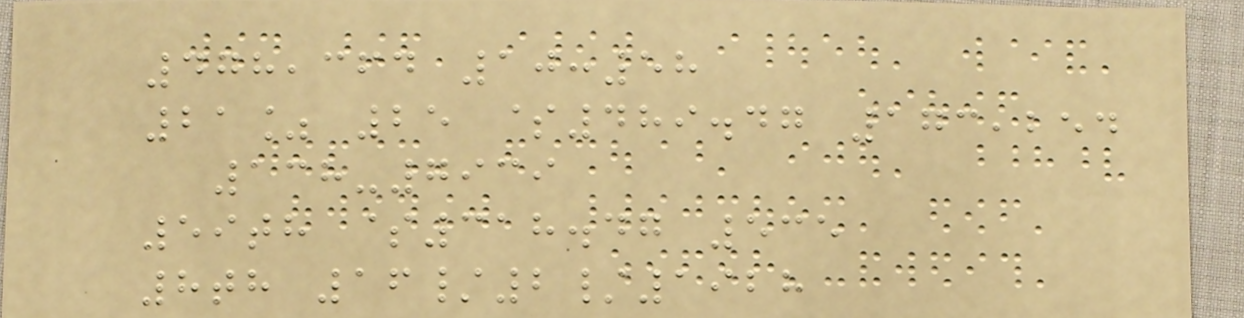478,364 10:58
21% 25 $489.47 173,254
138-7939
59th $318.47 535
8th 16/2/1928
